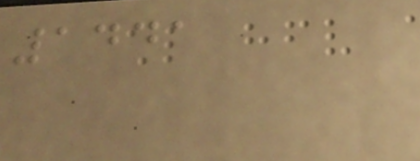1441
